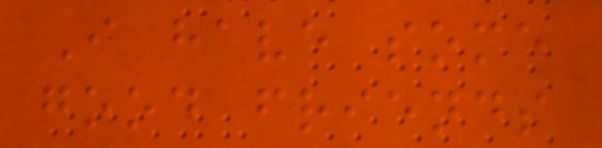I have some
good friends
